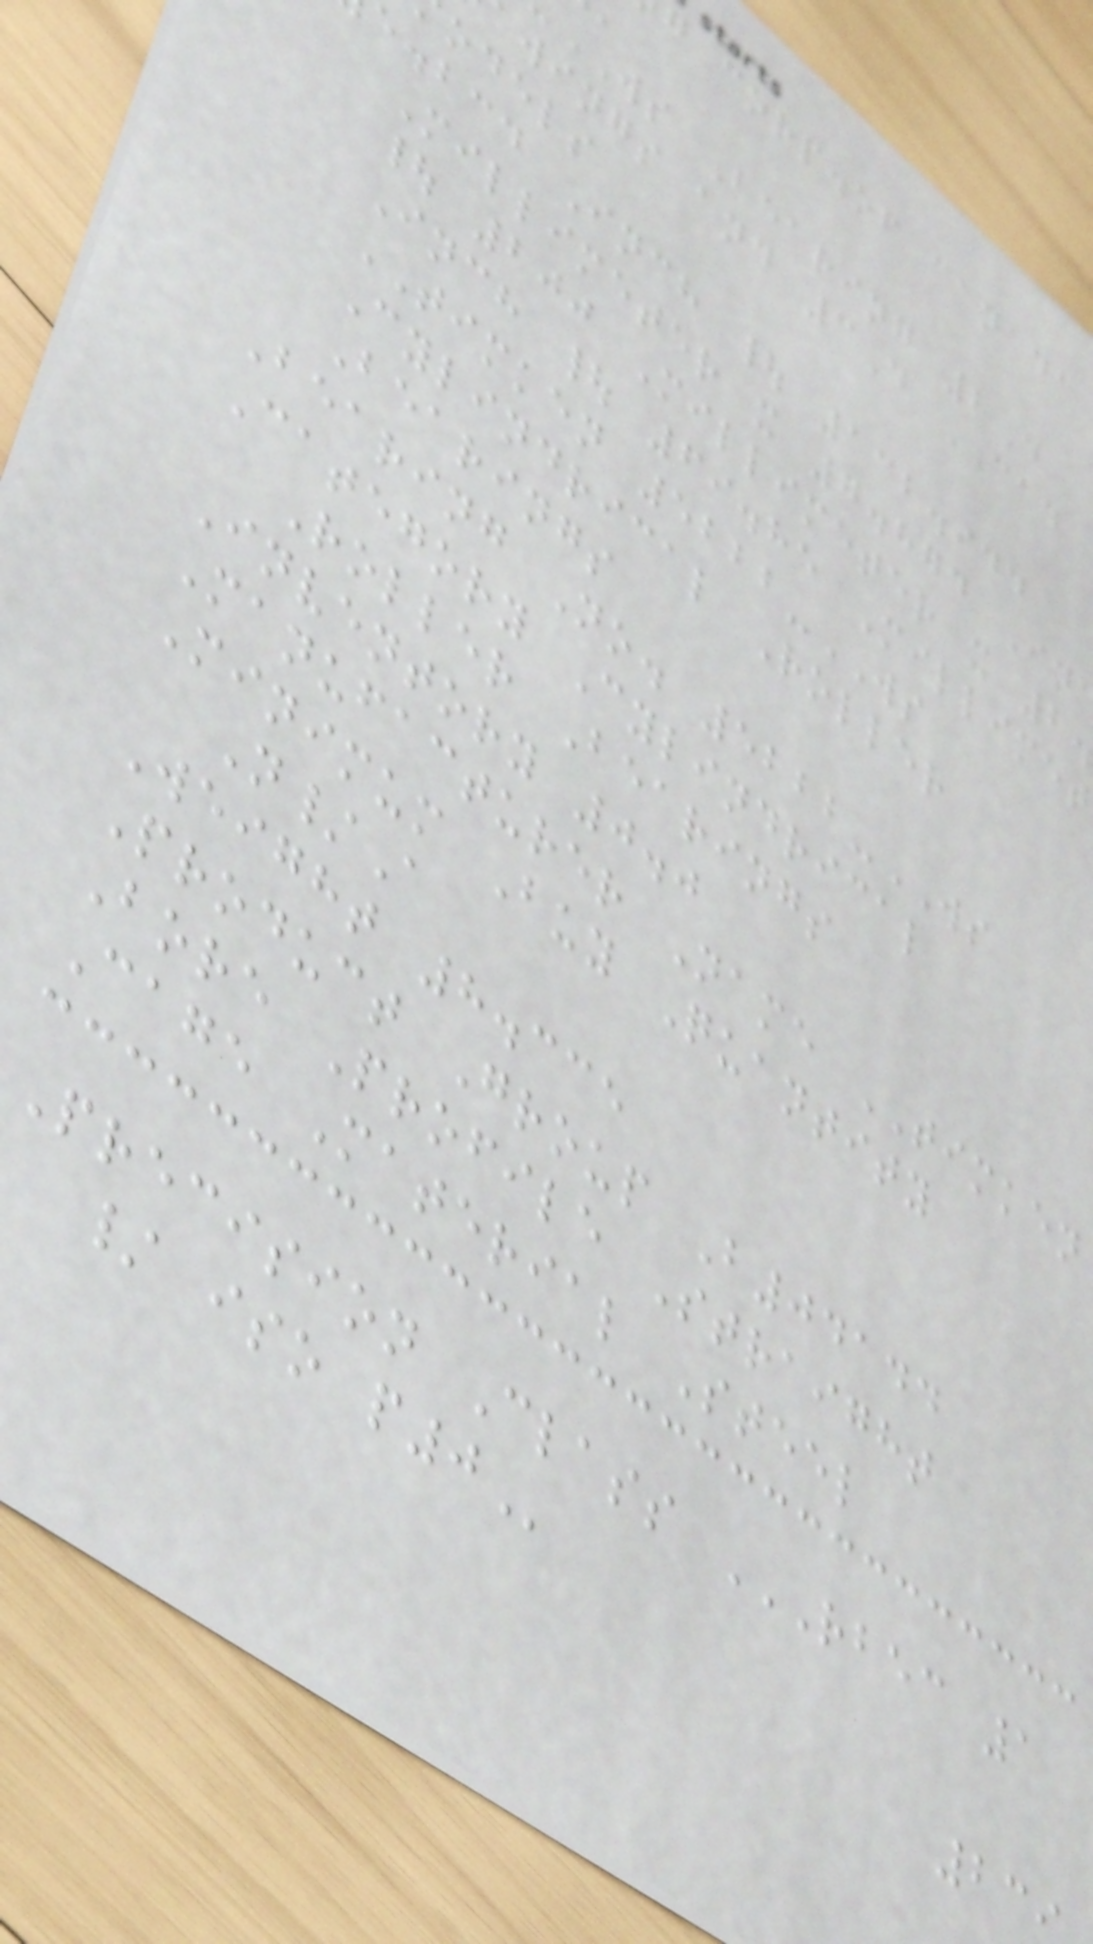g corp.of canada
WS Bearing 2D
wings and 3D CAD
odels
e.bcd Inch | 132.944
Millimeter x 7.874 In
| 200 Millimeter x 2
Inch | 69.85 Millimet
TIMKEN 5222-WS
Cylindrical Roller
Bearings
Bearing No. 5222-WS
Category Cylindrical
Roller Bearings
Inventory 0.0
Manufacturer Name TIMKEN
Minimum Buy Quantity
N/A
Weight 8.335
Product Group B04144
Bore Profile Straight
Cage Material Steel
Precision Class RBEC 1
/ iso
